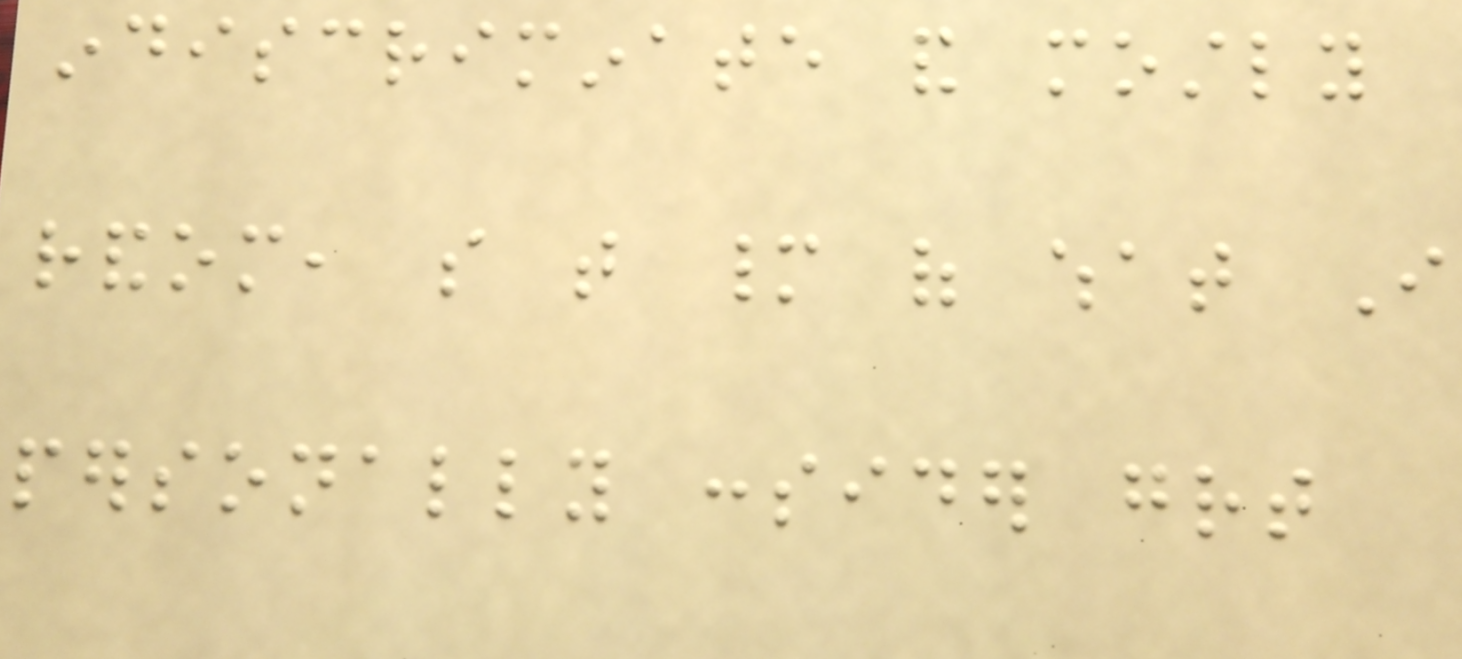indiscriminate and mostly
random, so that many of what I
personally consider great
